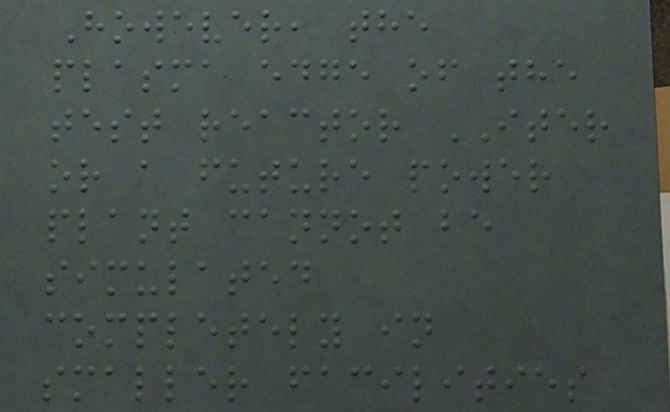However, the
plasma edge of the
test reactor ITER
or a future power
plant cannot be
simulated
completely in
smaller facilities
